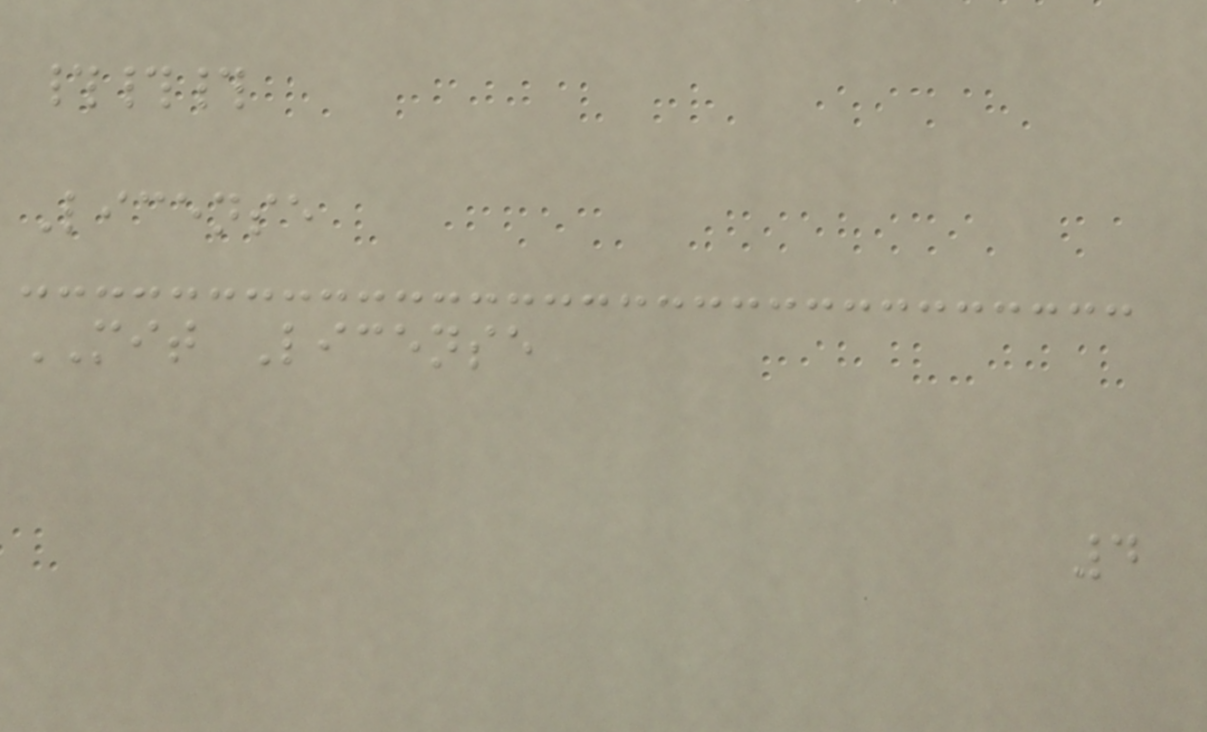###
License
MIT License
4
